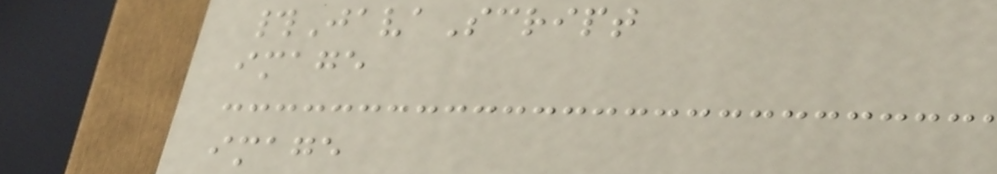#JavaScript
image
image
